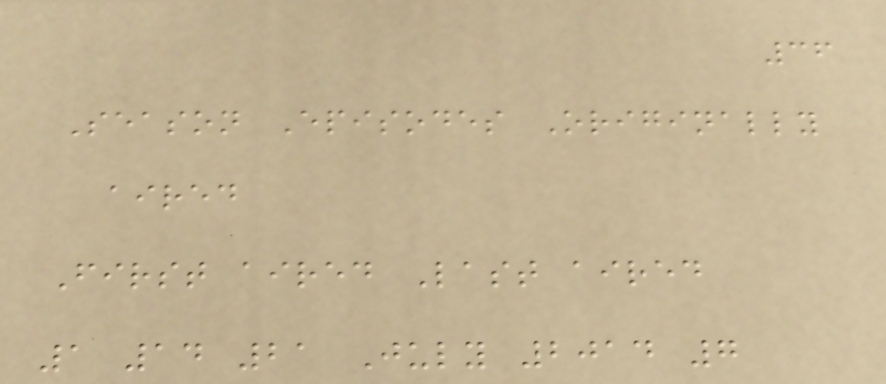36
Season Episodes Originally
aired
First aired Last aired
1 14 21 July 2014 7
